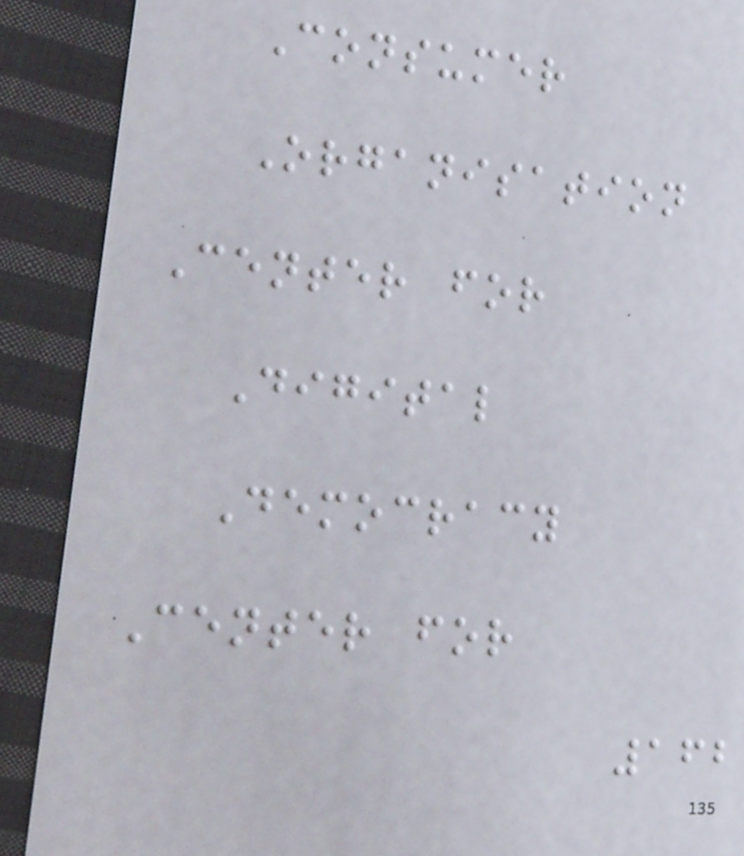Consumer
Organisation
Center for
Digital
Democracy
Center for
162
